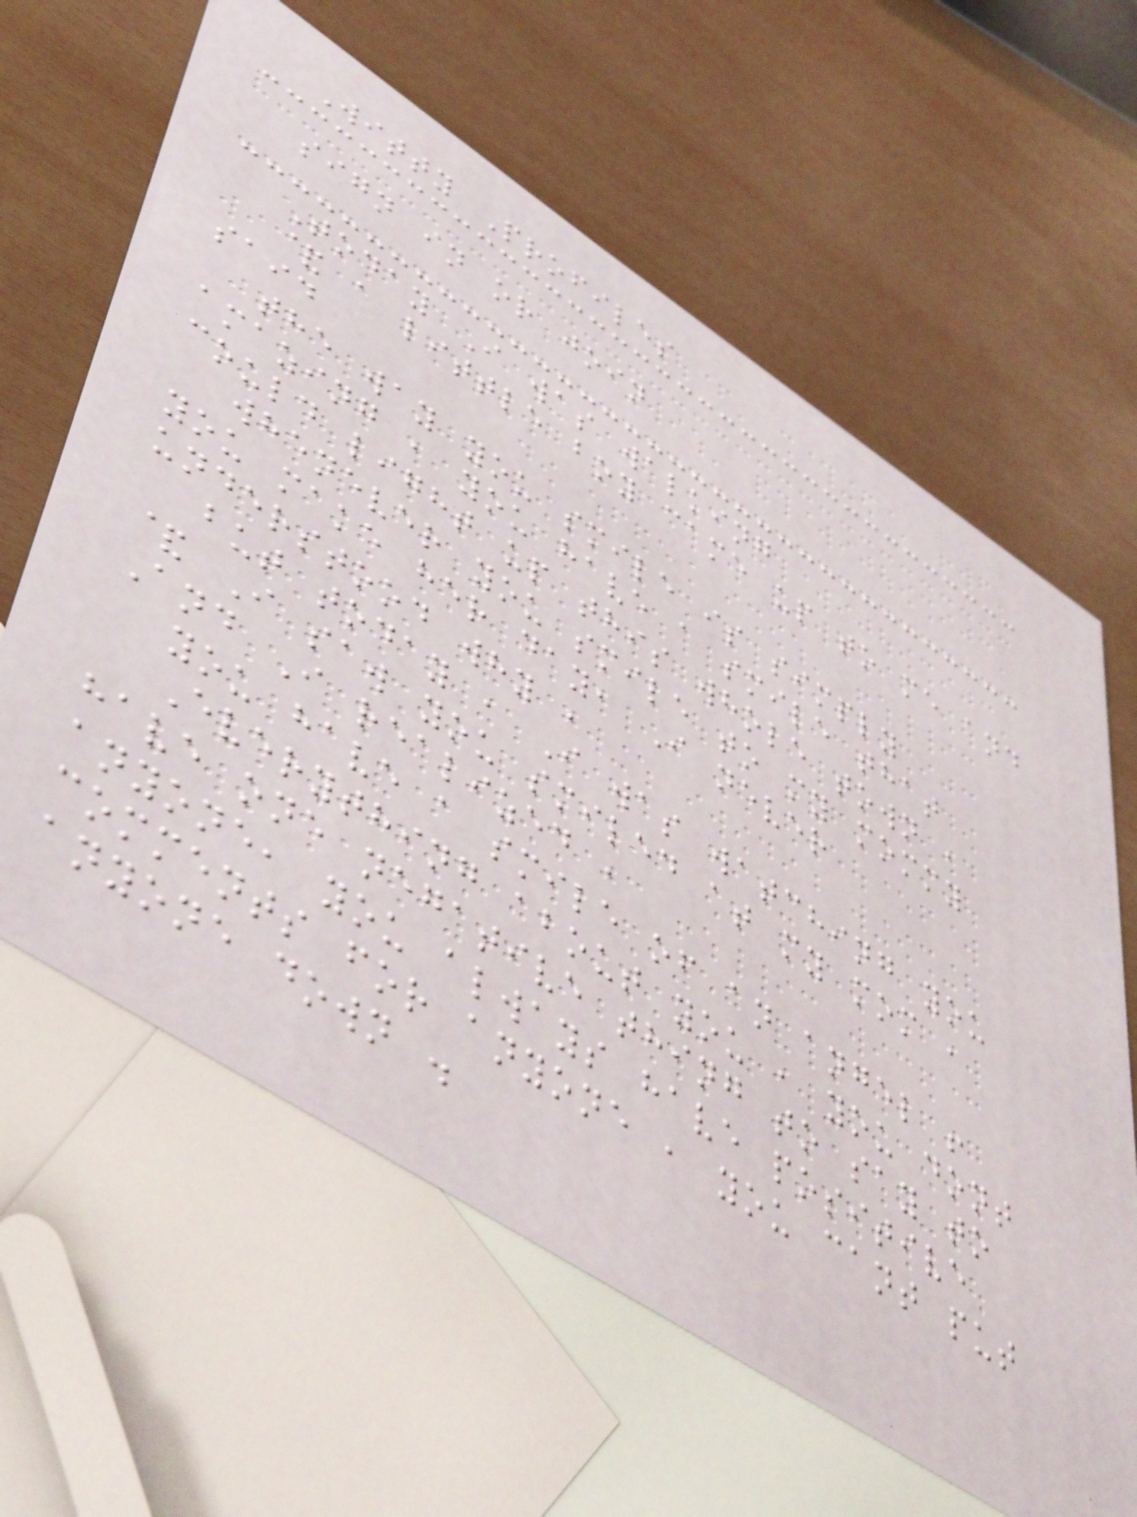Witty Profiles
sign in or join
Today I was walking
& a little boy came up to me and
said
the way you smile is simply
amazing , you have a smile that
could light up this whole town ,
whenever you smile to my mommy
you make her day, I never
understood why ,
but today , I was watching you
& I saw you smiled at my mom ,
And I realized ,
you have a smile of an angel !
Everything about you , you dont
have one negative thing to say to
anyone, you always have positive
comments for anyone , you cant put
anyone down .
